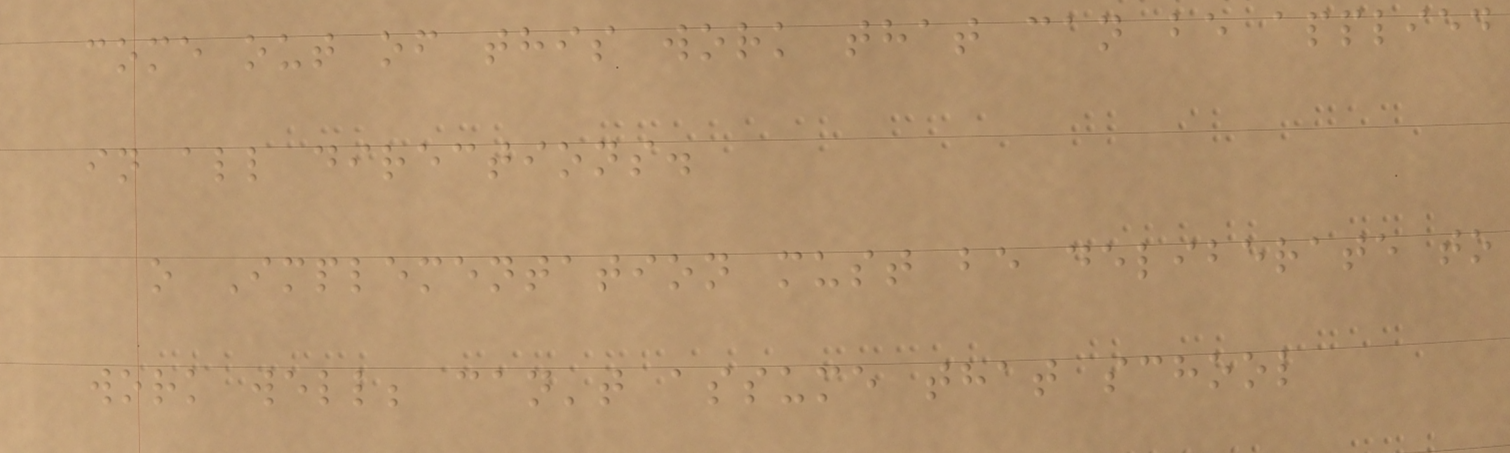come out of this work that can be applied
in all directions.
o Implementation must be deliberate to
work well; can't assume that school
